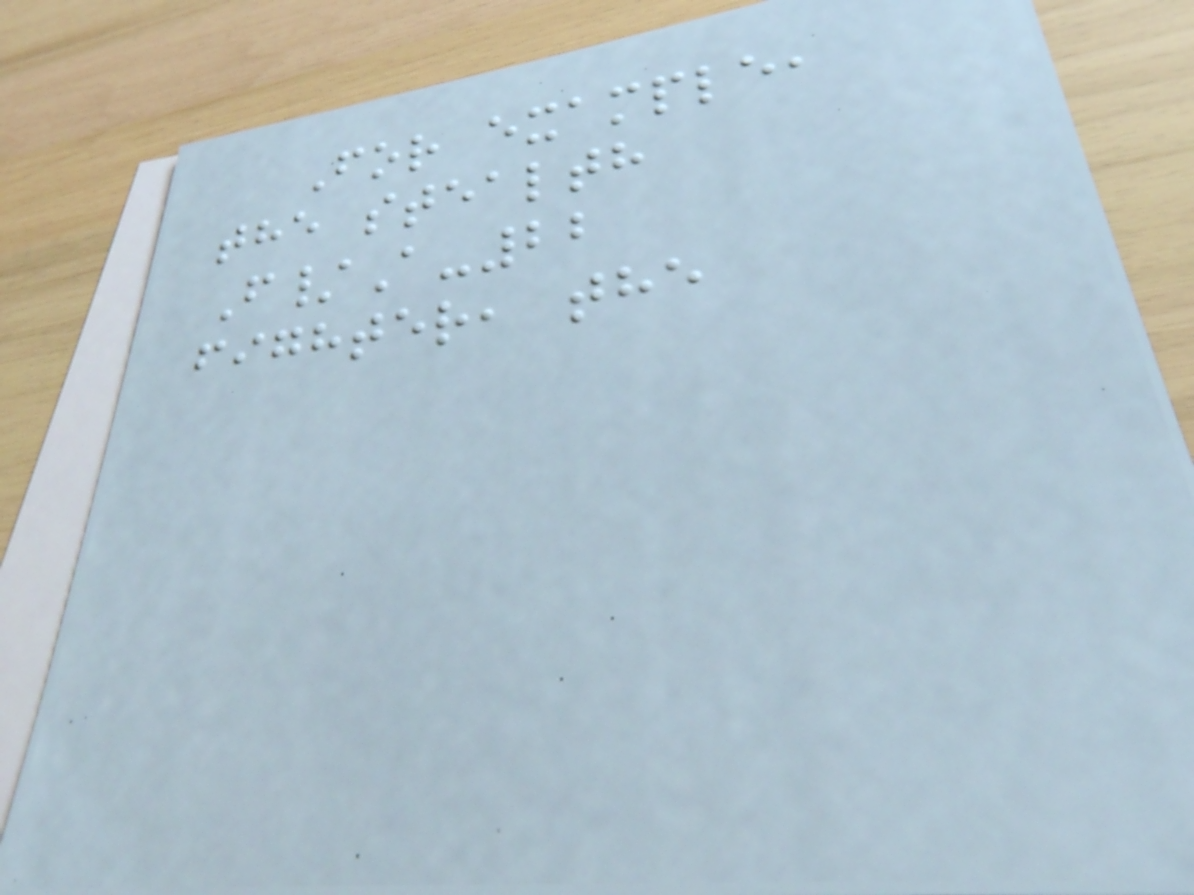For example,
the stealth
F/A-22
fighter, the
